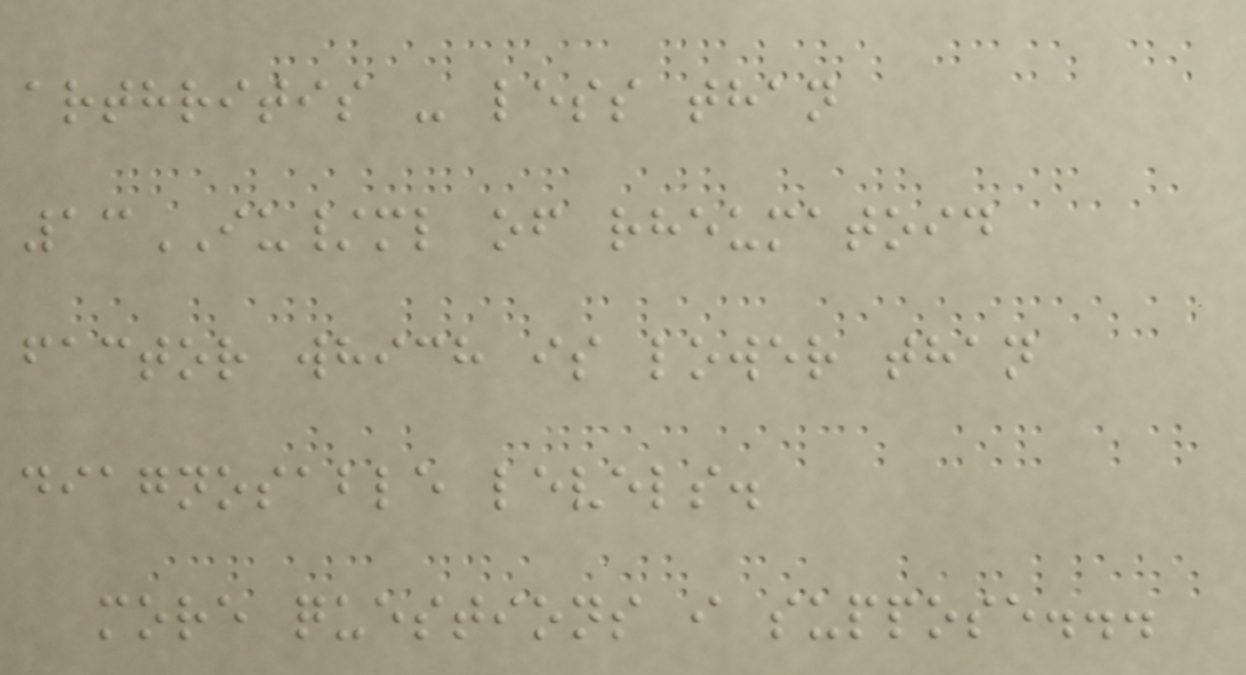arthritis - less than
13IU/ml of rheumatoid
factor which is lower than
diagnosable levels.
more questions i suppose...
